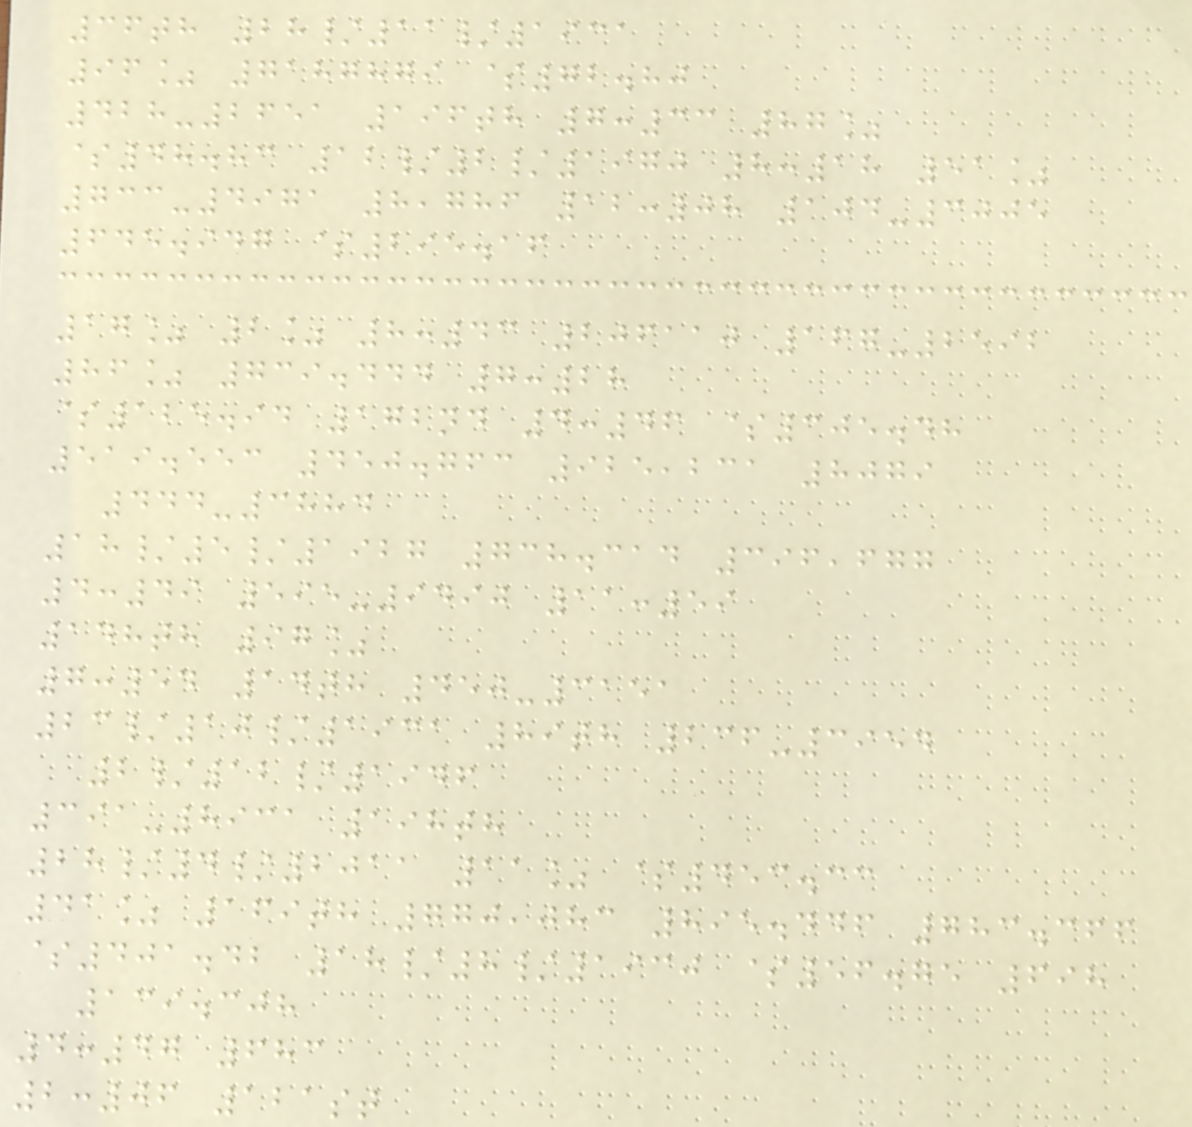36th 28/11/1931
96% 7187879 $72.80
428-2651 196th 7:33 87%
$48.83 12/2/1970 8:18 51%
733-4971 8,786 12:08 104-3005
645.947 $295.16
17% 2% 8:43 206110 167-2592
86% 739.444 7:28
$125.94 172nd 4:46 $305.48
519.553 450.763 925,231 8079
444-3884
18/5/1927 738.314 396,677
4:49 595-9490 11:59
148th 97%
7:54 14th 450-3151
23/10/1931 89th 236-3954
2/12/1946
391-8931 198th
28/4/2011 11% $453.33
41% 169th 770,083 895.446 783.366
$401.42 18/8/1930 $56.75 698
139.308
4:47 683
2:06 121st
